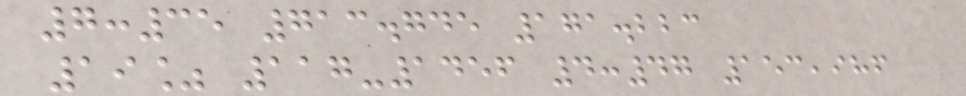7:35 713.745 171.223
19% 117-1456 4:47 153,986
